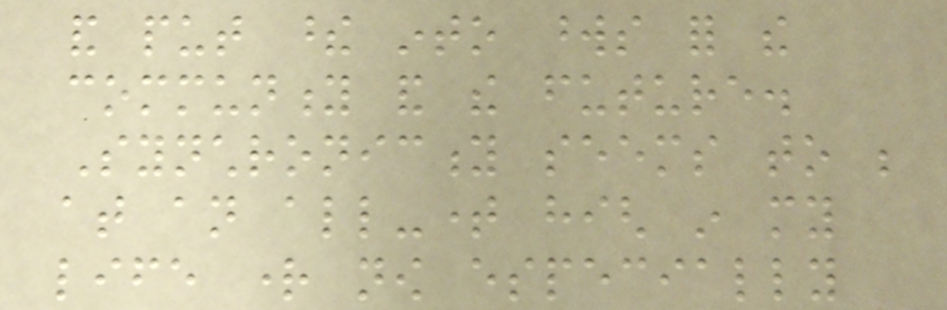and put these into words for the
community and the future.
Synchronicity seems to be
at an all-time high in my
life right now especially
